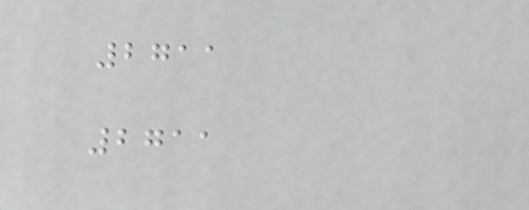2711
2711
